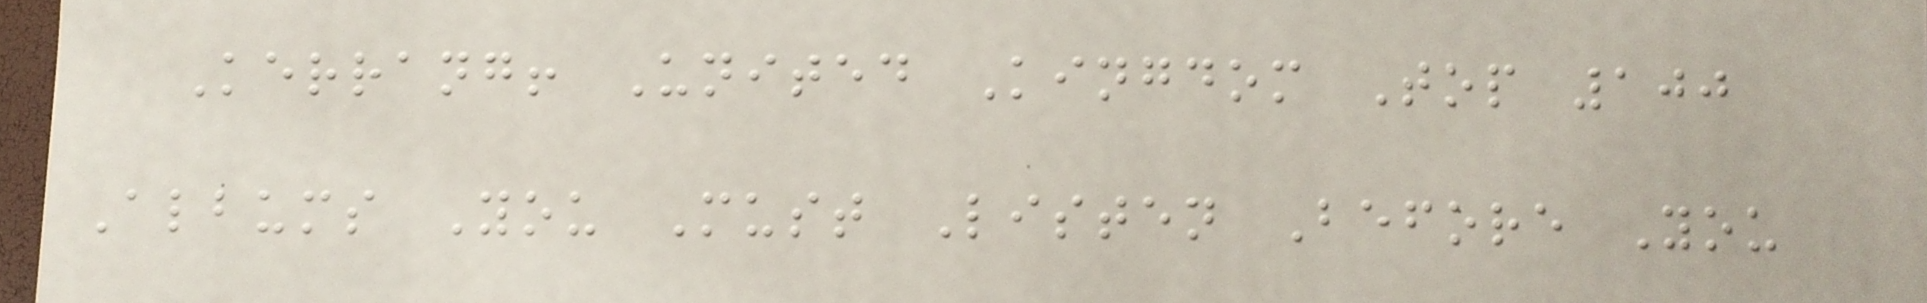Kerrang! United Kingdom Top 100
Albums You Must Listen Before You
